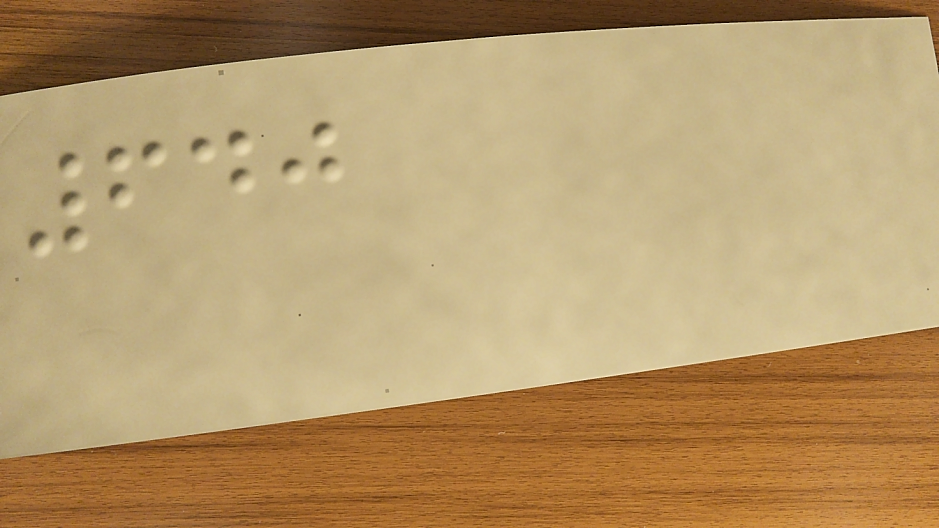640
